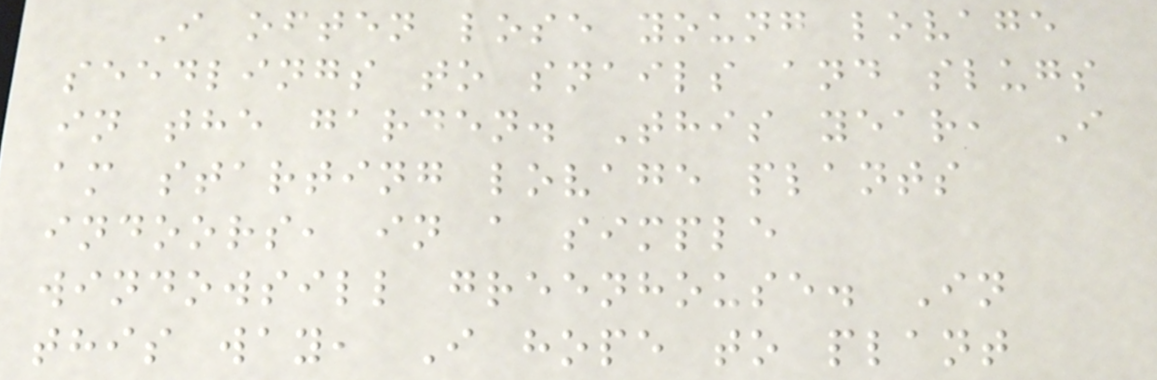I often lose young lovage
seedlings to snails and slugs
in the garden. This year, I
am starting lovage plants
indoors, in a simple
windowsill greenhouse. In
this way, I hope to plant
